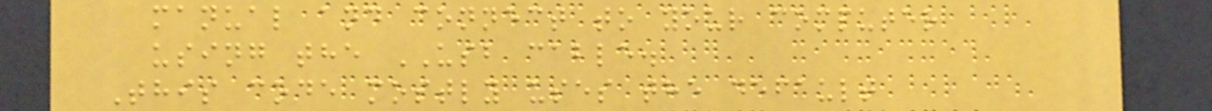manual and connect to your computer
using the USB cable.
This code mostly uses the default
